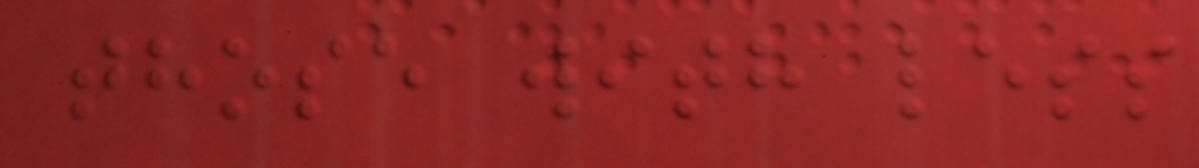those with less
